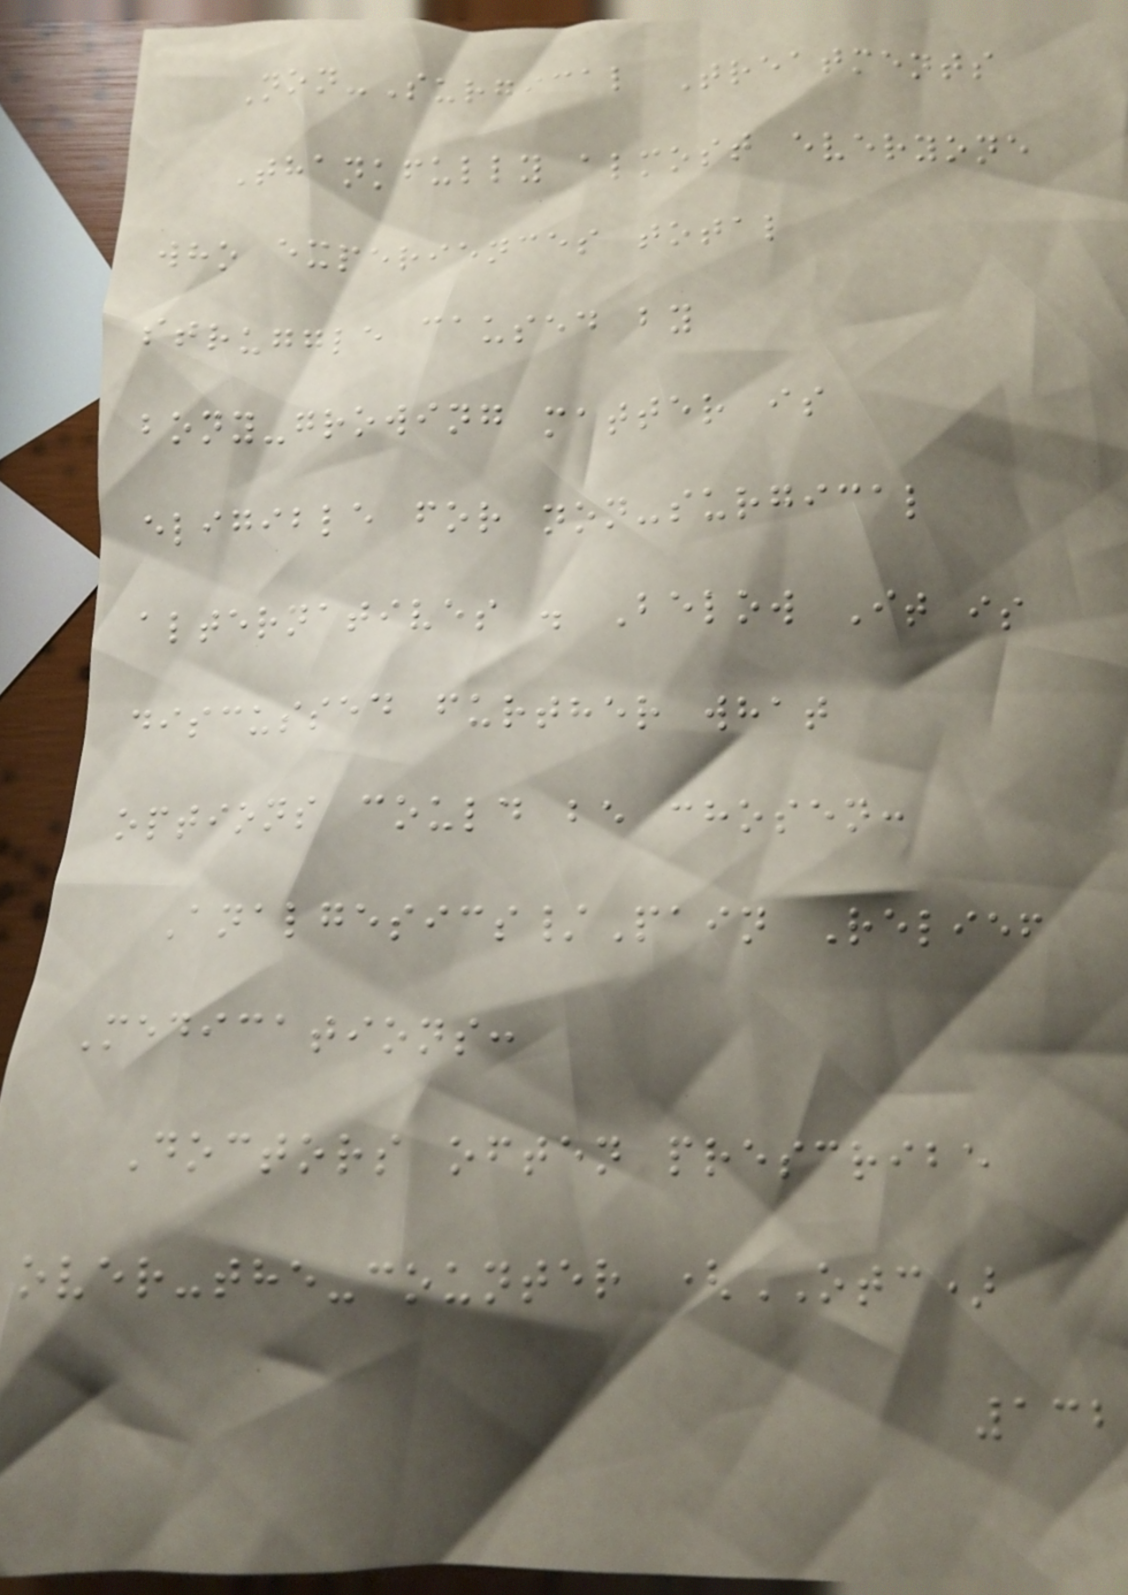Non-Surgical Treatments
Thankfully almost everyone
who experiences total
struggle caused by
bony-growing matter is
eligible for non-surgical
alternatives . Below It is
discussed further what
options could be chosen:
Analgesics/Pain Relief
Medications:
Doctors often prescribe
over-the-counter (OTC)
132
